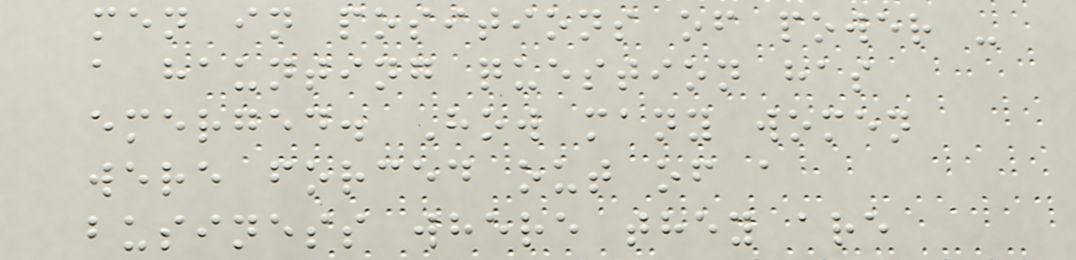men in positions of power -
a haunting question has
emerged. How many women
were forced out of a
business where they are
